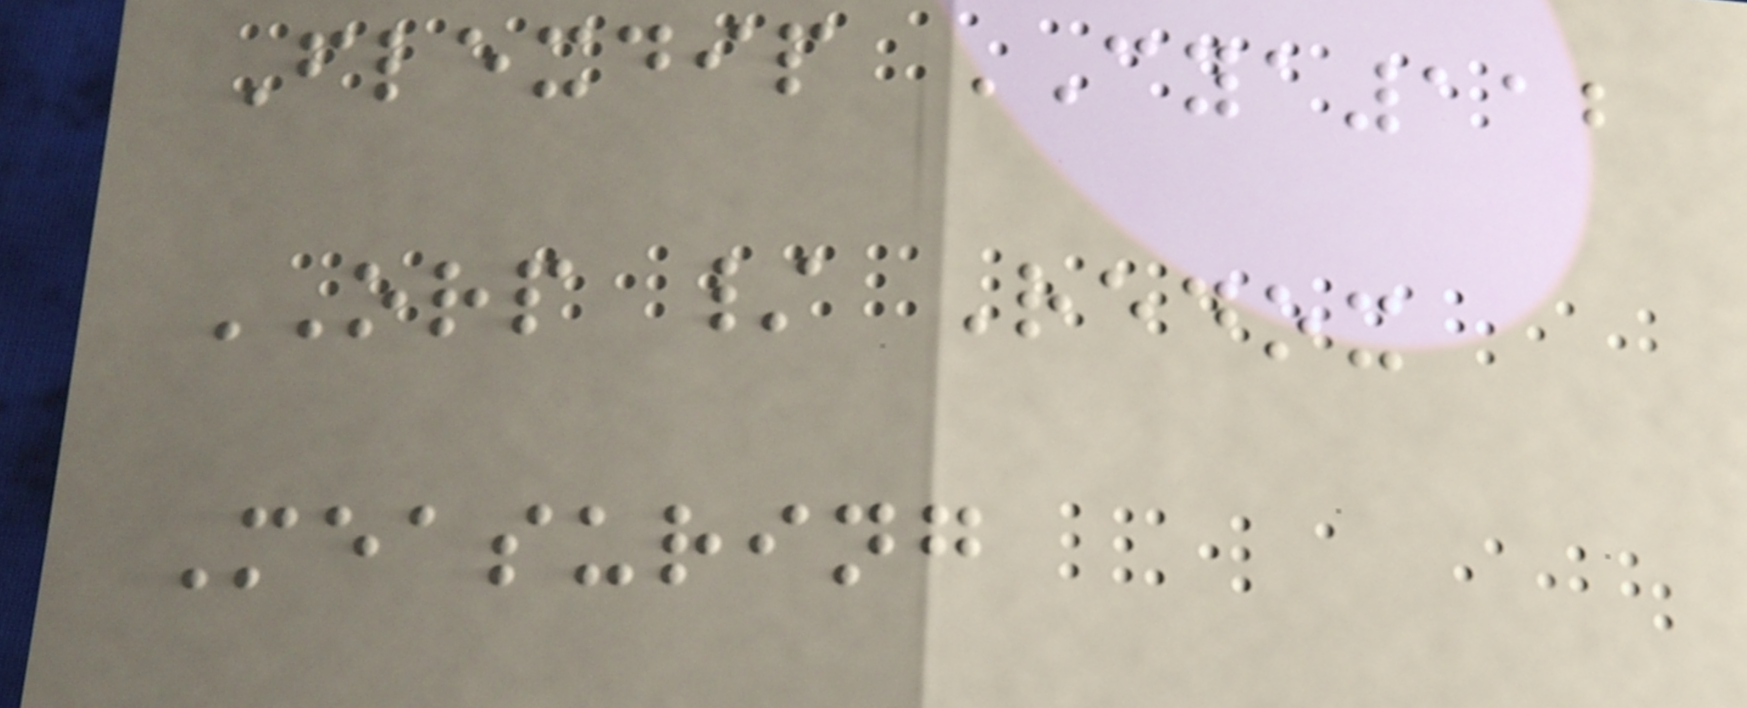Flexdip CYA112
ORP / Redox
Measuring
